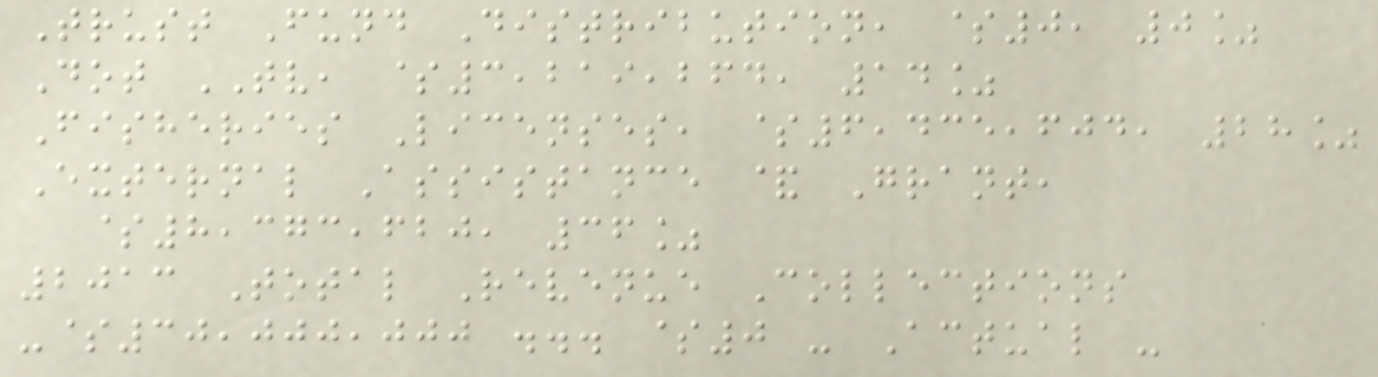Trust Fund Distribution, $0, 0%
Dot TV, $3,219,264, 14%
Fisheries Licenses, $6,435,604, 28%
External Assistance & Grant,
$8,373,620, 36%
2013 Total Revenue Collections
-$30,000,000 ... $0 - Actual -
